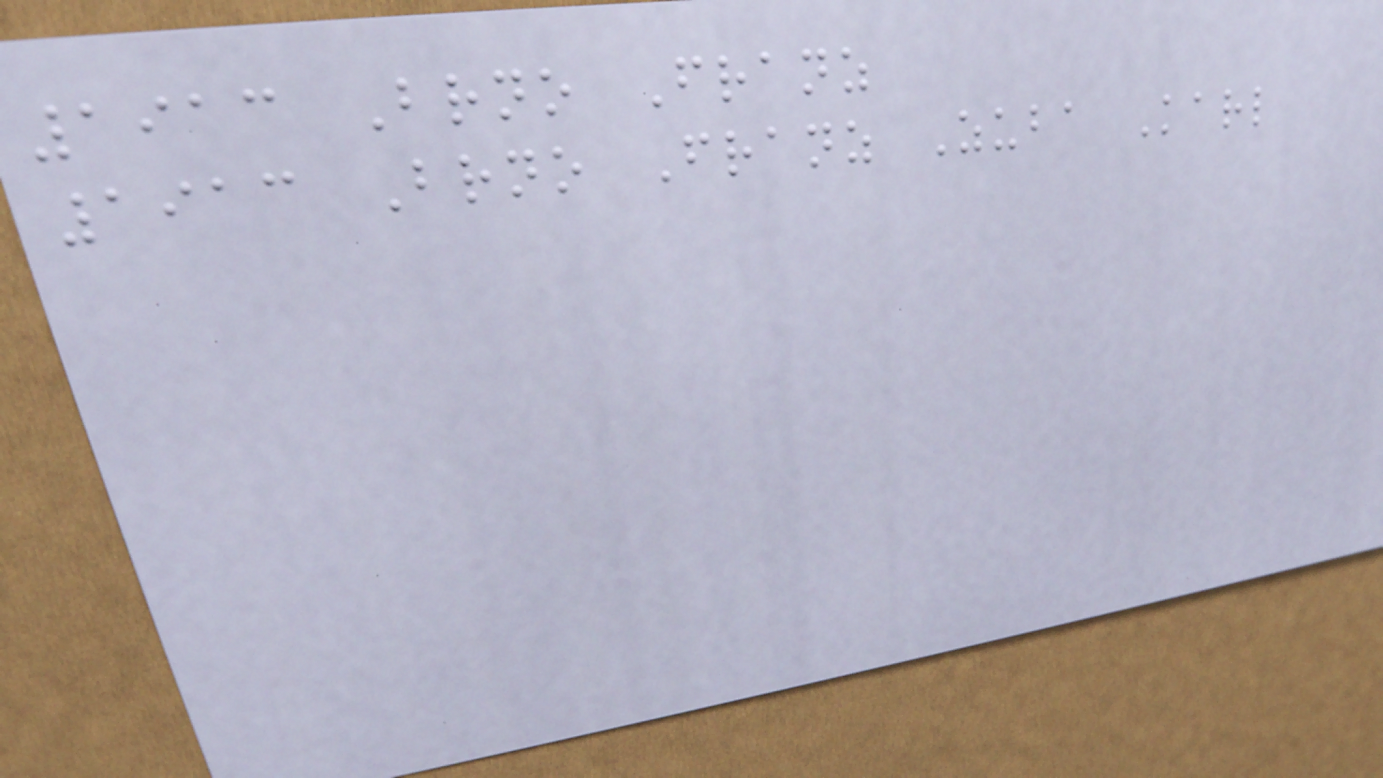1913 Brno Franz
1913 Brno Franz Zuba Karl
